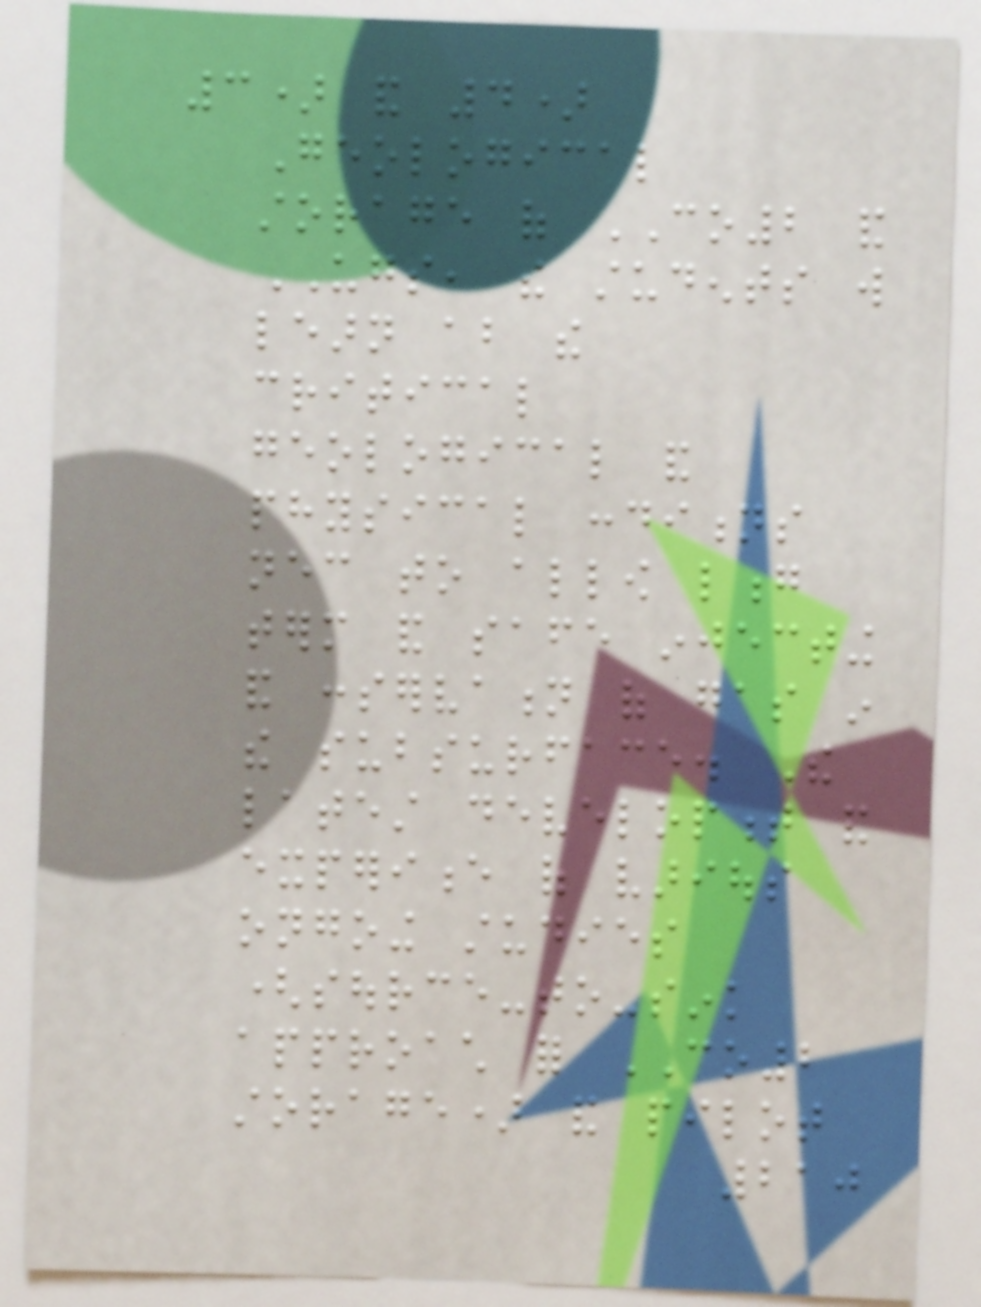3) and 4)
Geological
storage of CO2 and
UGS, the students will
learn about the
critical
geological and
physical conditions
necessary to allow long
term and safe injecting
and conservation of gas in
the subsurface. The
latest development and
experience of various
ongoing studies
(source-to-sink
approach for CO2
storage) and pilot
210
